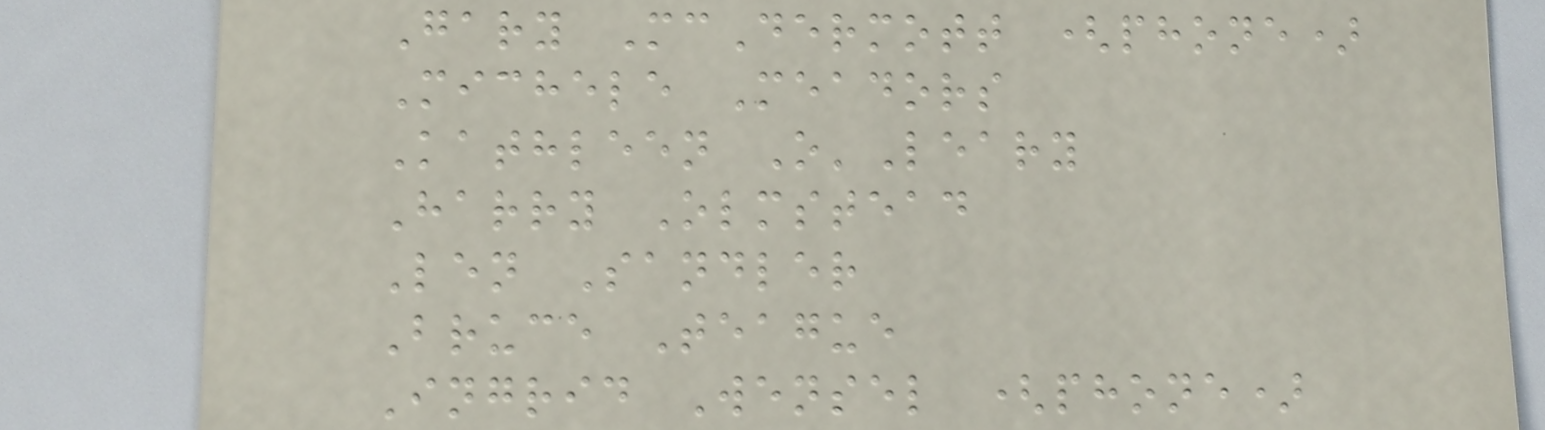Gary McDermott (phone)
Michele Meadors
Kathleen O'Leary
Harry Olmstead
Len Sandler
Bruce Teague
Ingrid Wensel (phone)
